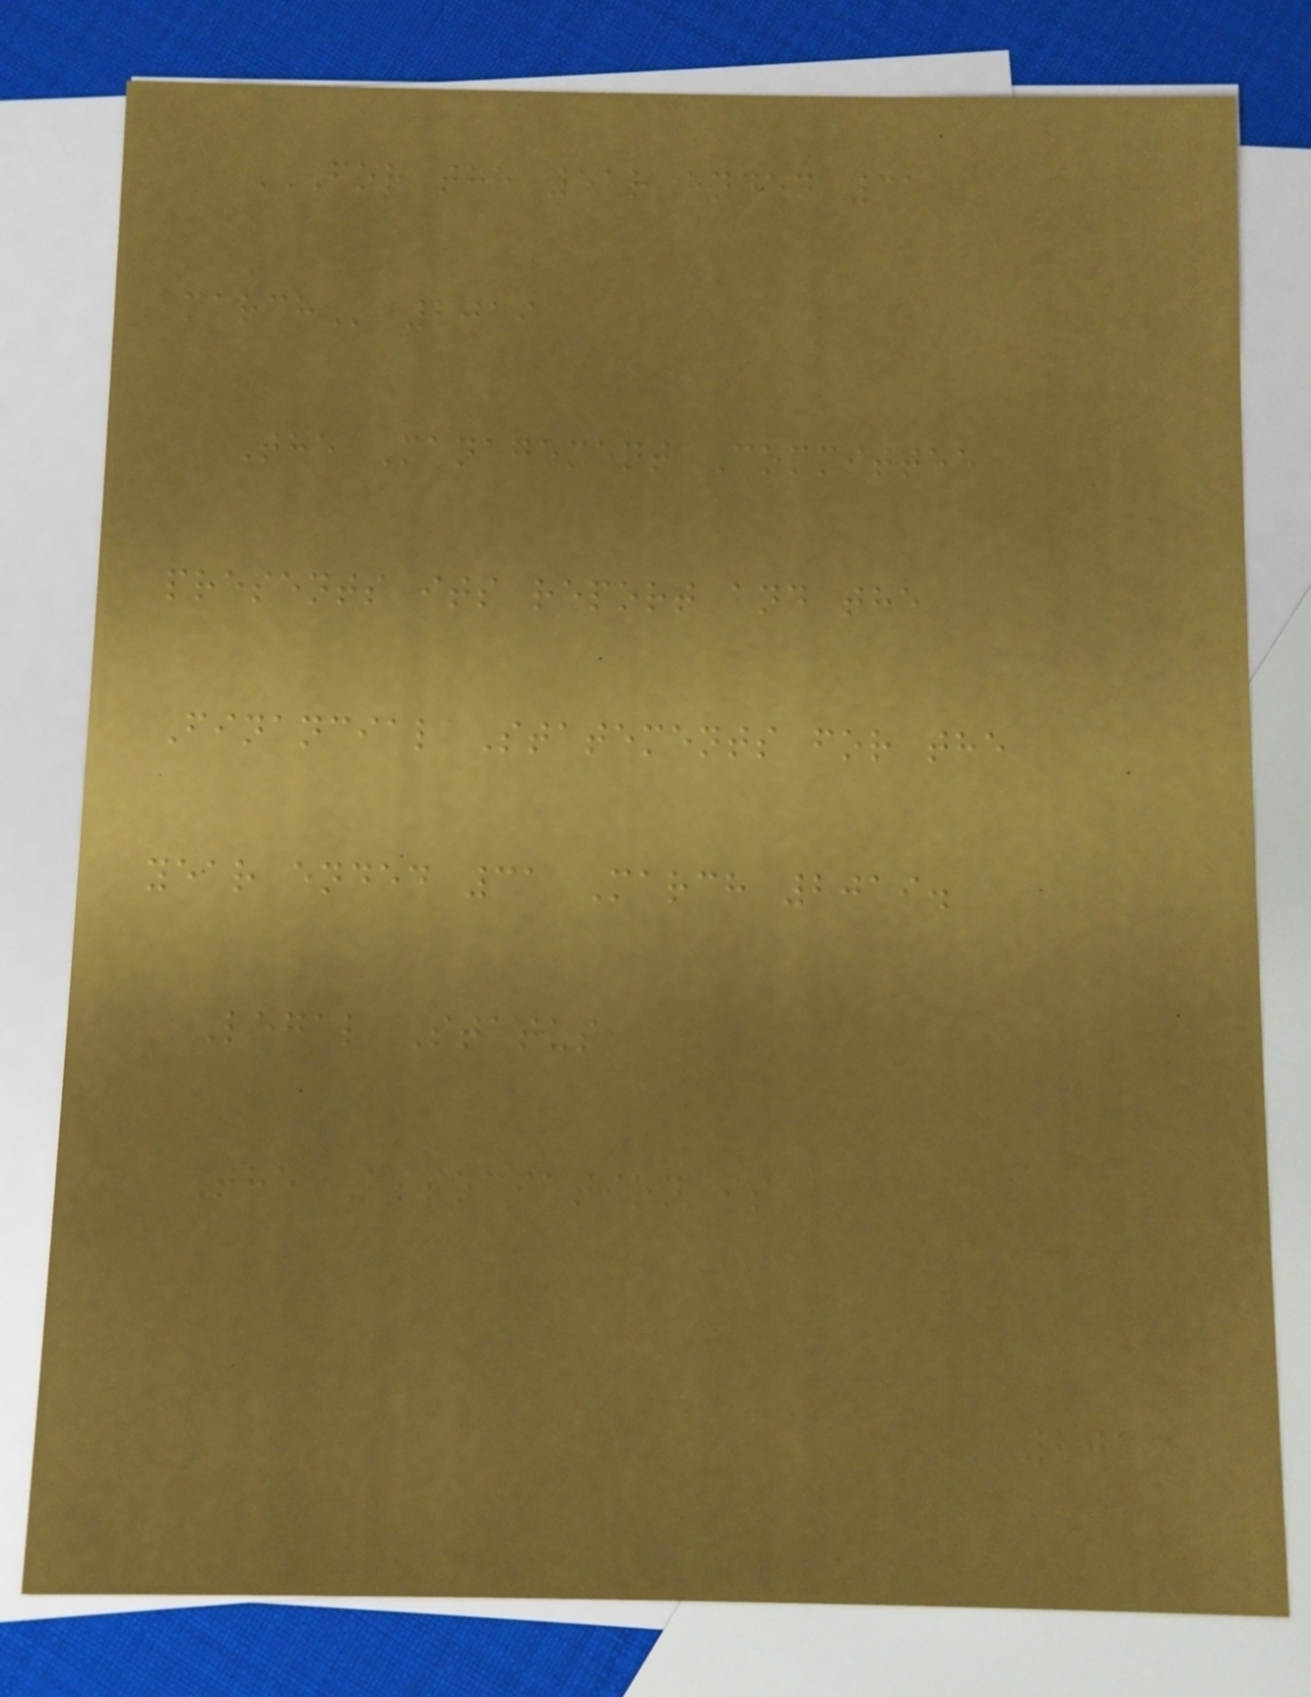FOR THE YEAR ENDED 31
MARCH 2019
The Management Committee
presents its report and the
Financial Statements for the
year ended 31 March 2019.
Legal Status
The Association is a
201
